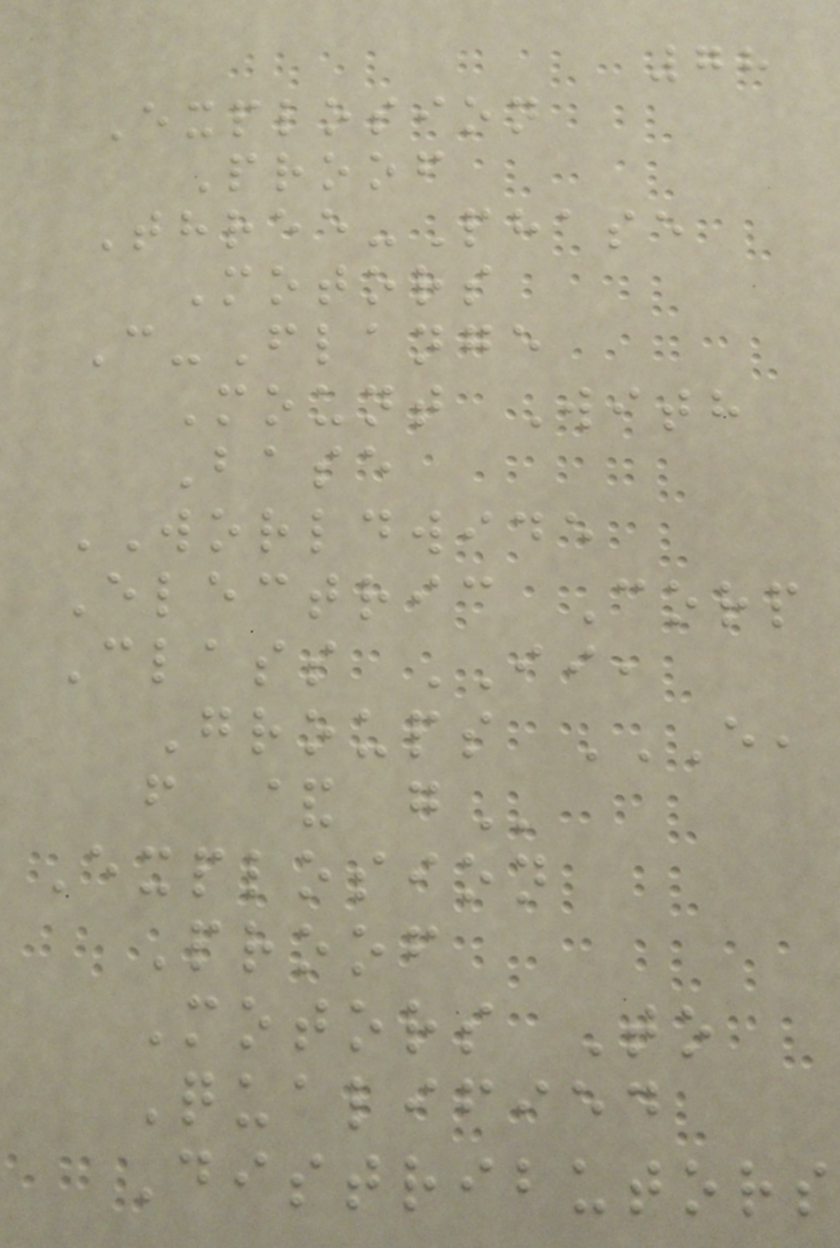78
Explosion
Proof
Three-Phase
Motors
C-Flange
Mount With
Base
WORLDWIDE
Electric Corp
Class II,
Groups E,
F & G
Explosion
Proof
Motors To
Qualified
Distributors
